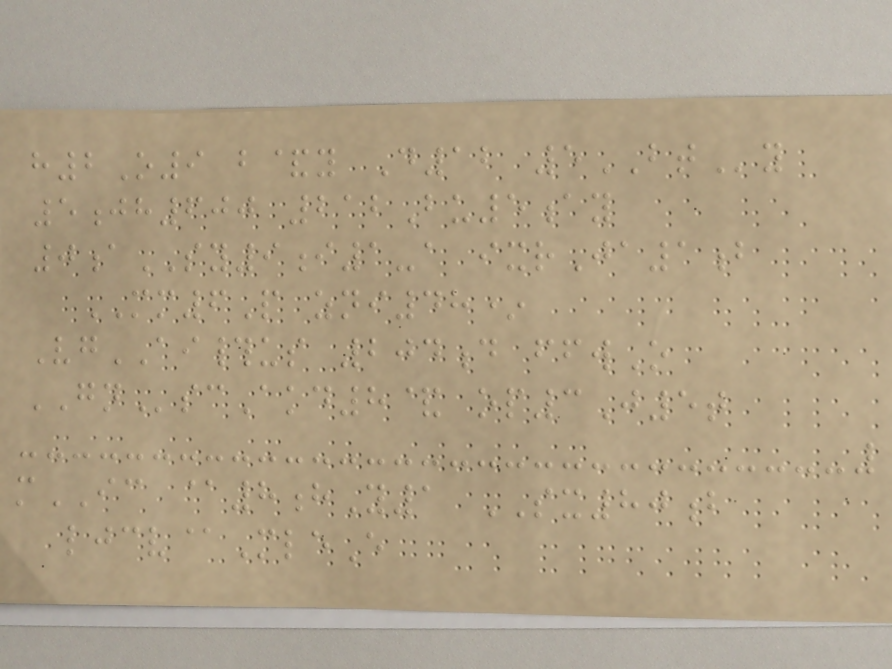h2O9 b&y D12 5BTy
5jh600 212Bu5ay
0aSY9i1-a ixrJa1b
MM6P zni48*
VgAI#us 204d ffwO
GNscAkd8& op3J5t
mIC @8hY1 SX80b
ljcv@MleE
